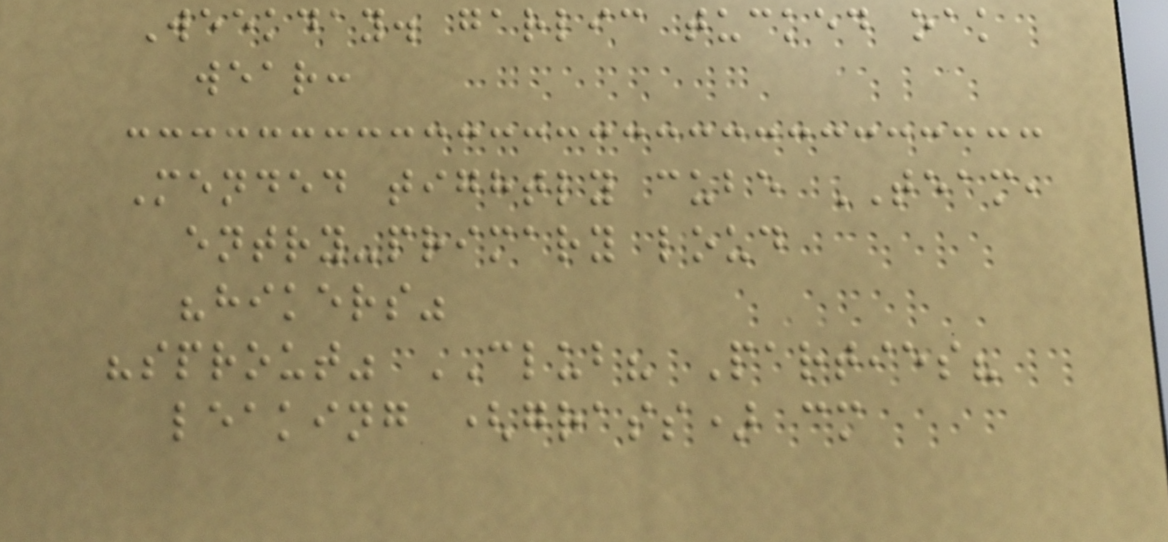Weekday. garlic tucked oak
wear:
Mended tightly cube TEAM,
entry-primary loud
"hikers"
"sprout" CLUB? Parties?
leaking (grass) cm
